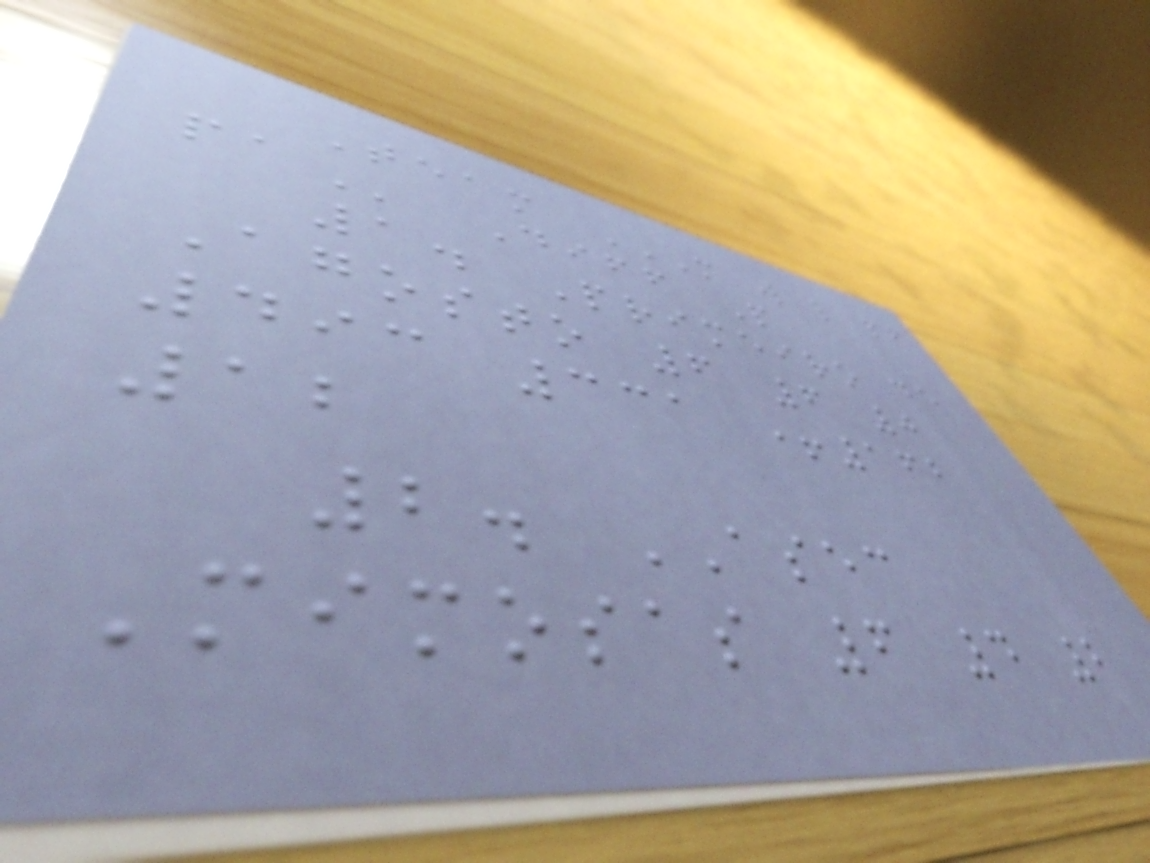Team M W L PF
PA Diff P
1. Primeiro de
Agosto 6 6 0
493 331 +162
12
2. ASEC
Mimosas 6 4 2
